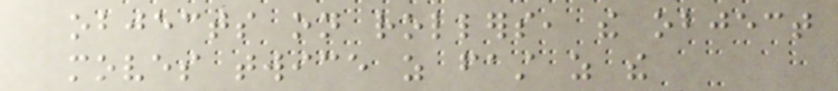objects on rollers, the object
moves twice as fast as the
